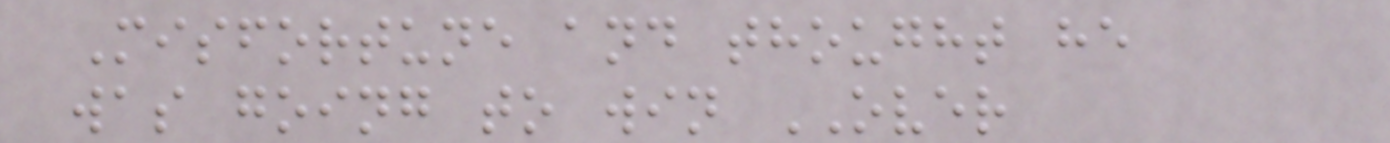Misfortune and thought he
was going to win OVER
